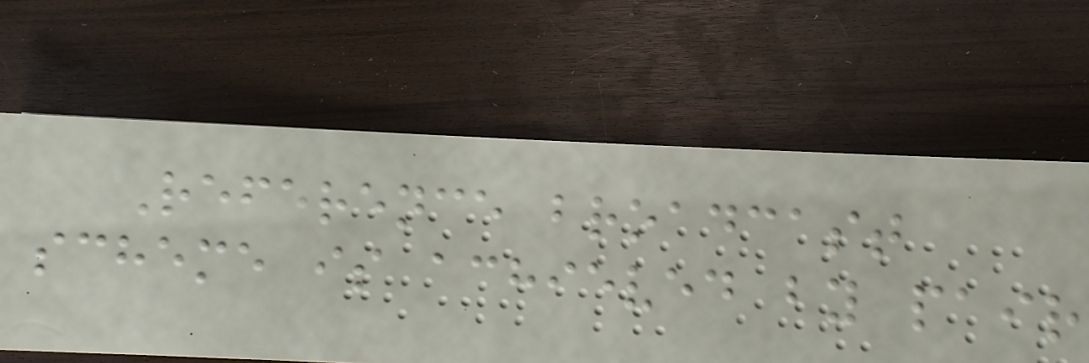Reference broadcast
scheme is achieved by pair
